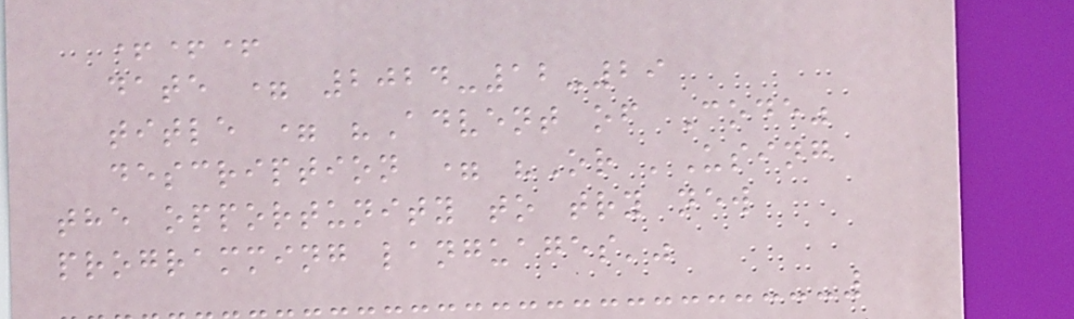+++
date = 2024-12-29
title = "Advent of Code"
description = "Or 'Using
the opportunity to try new
programming languages'"
